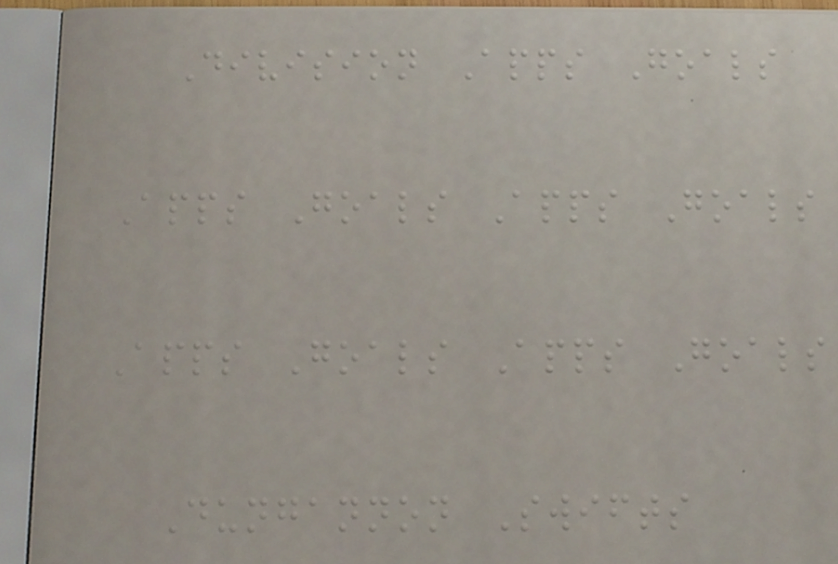Division Apps Goals
Apps Goals Apps Goals
Apps Goals Apps Goals
Dungannon Swifts
